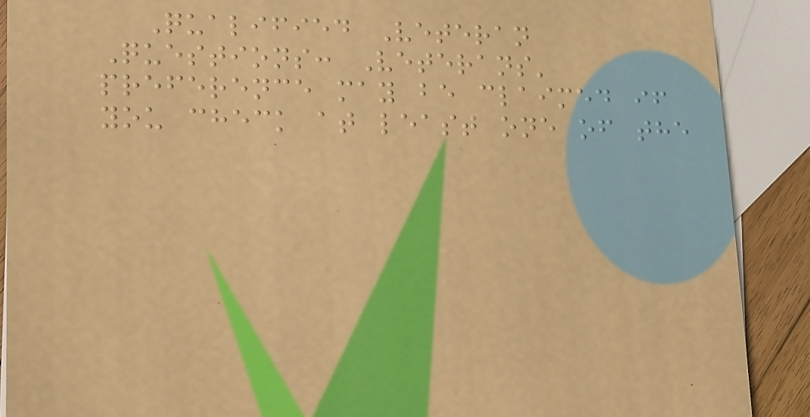Qualified Veteran
Questions: Veterans'
preference may be claimed if
you check at least one of the
